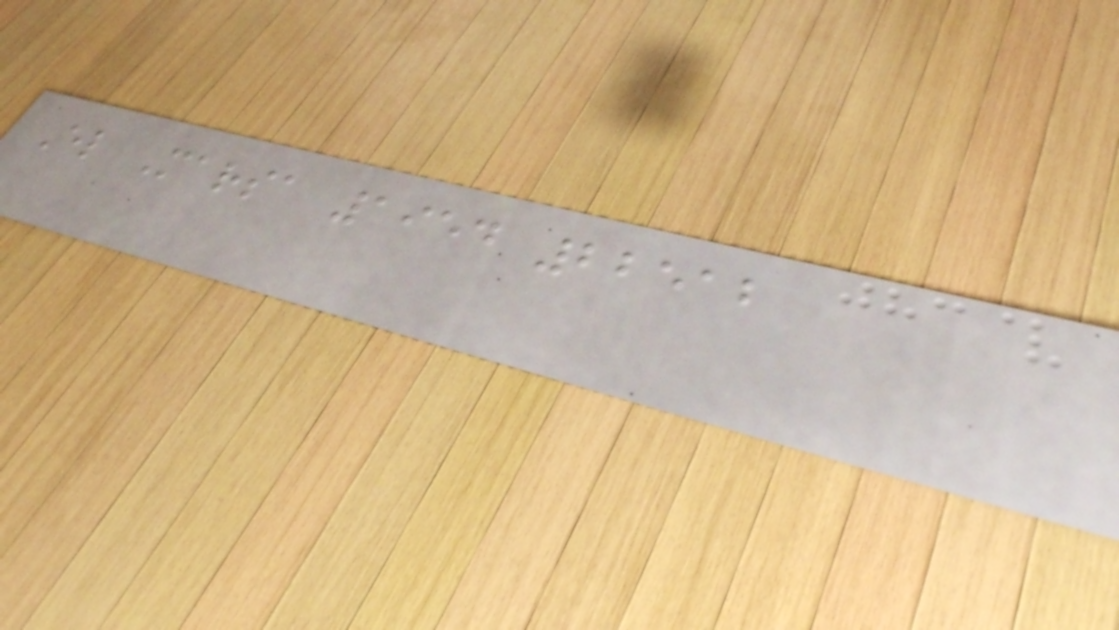El Marsa 1954 22512
